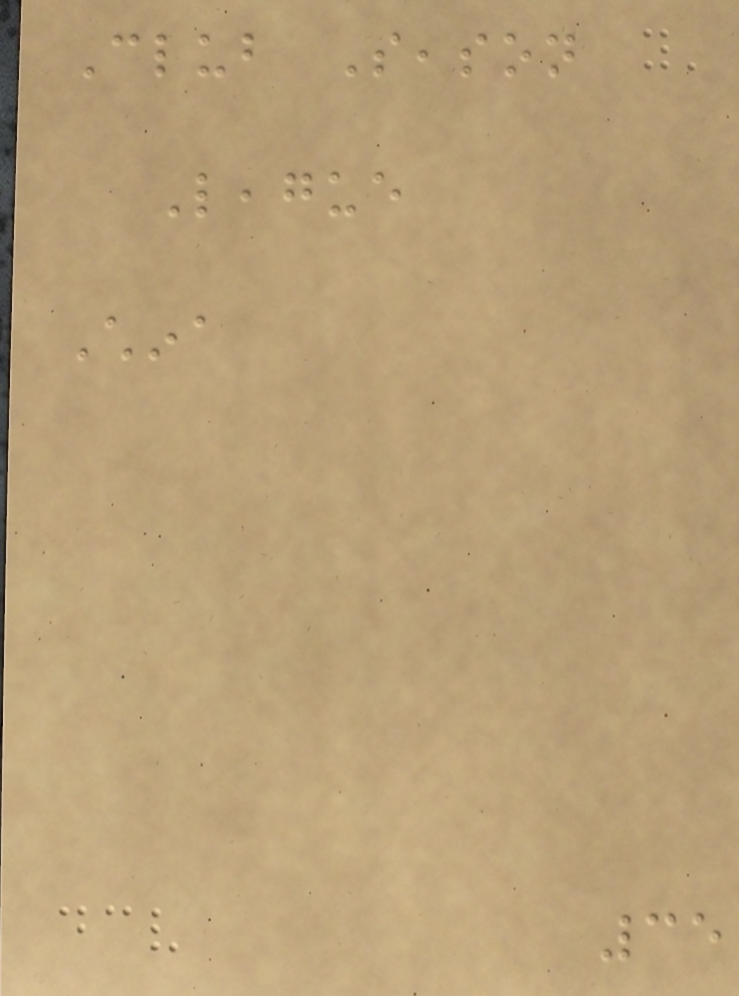Club Season
League
China
35
